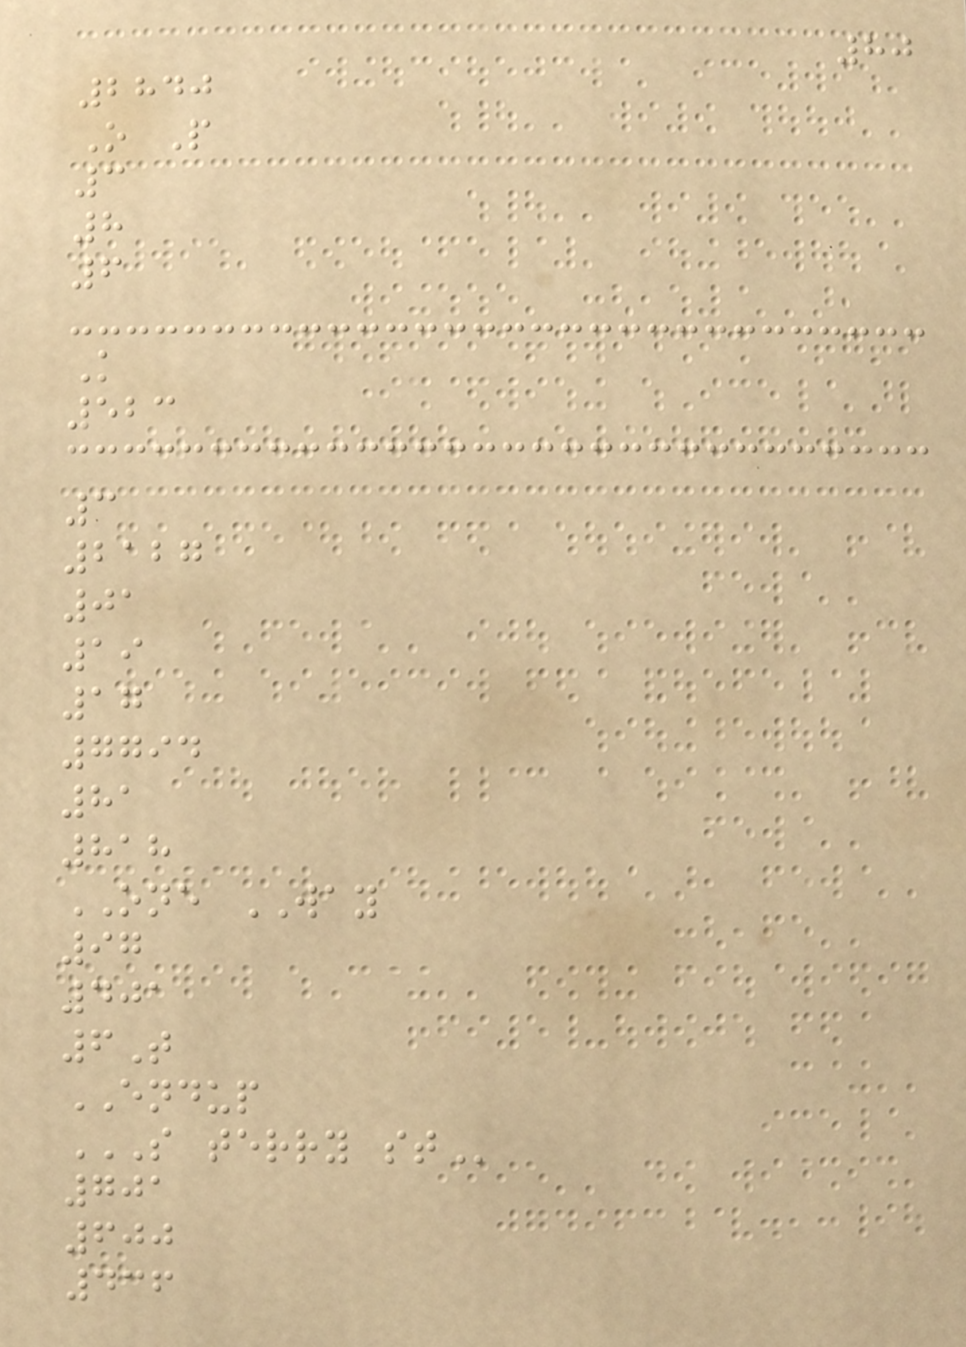80
2840
O P
3
8
6
K
523
3
2127
01
19
17
7794
81
818
ONE WAY
97
401
6T
ENDUP
S TERRY ST
701
600
436
